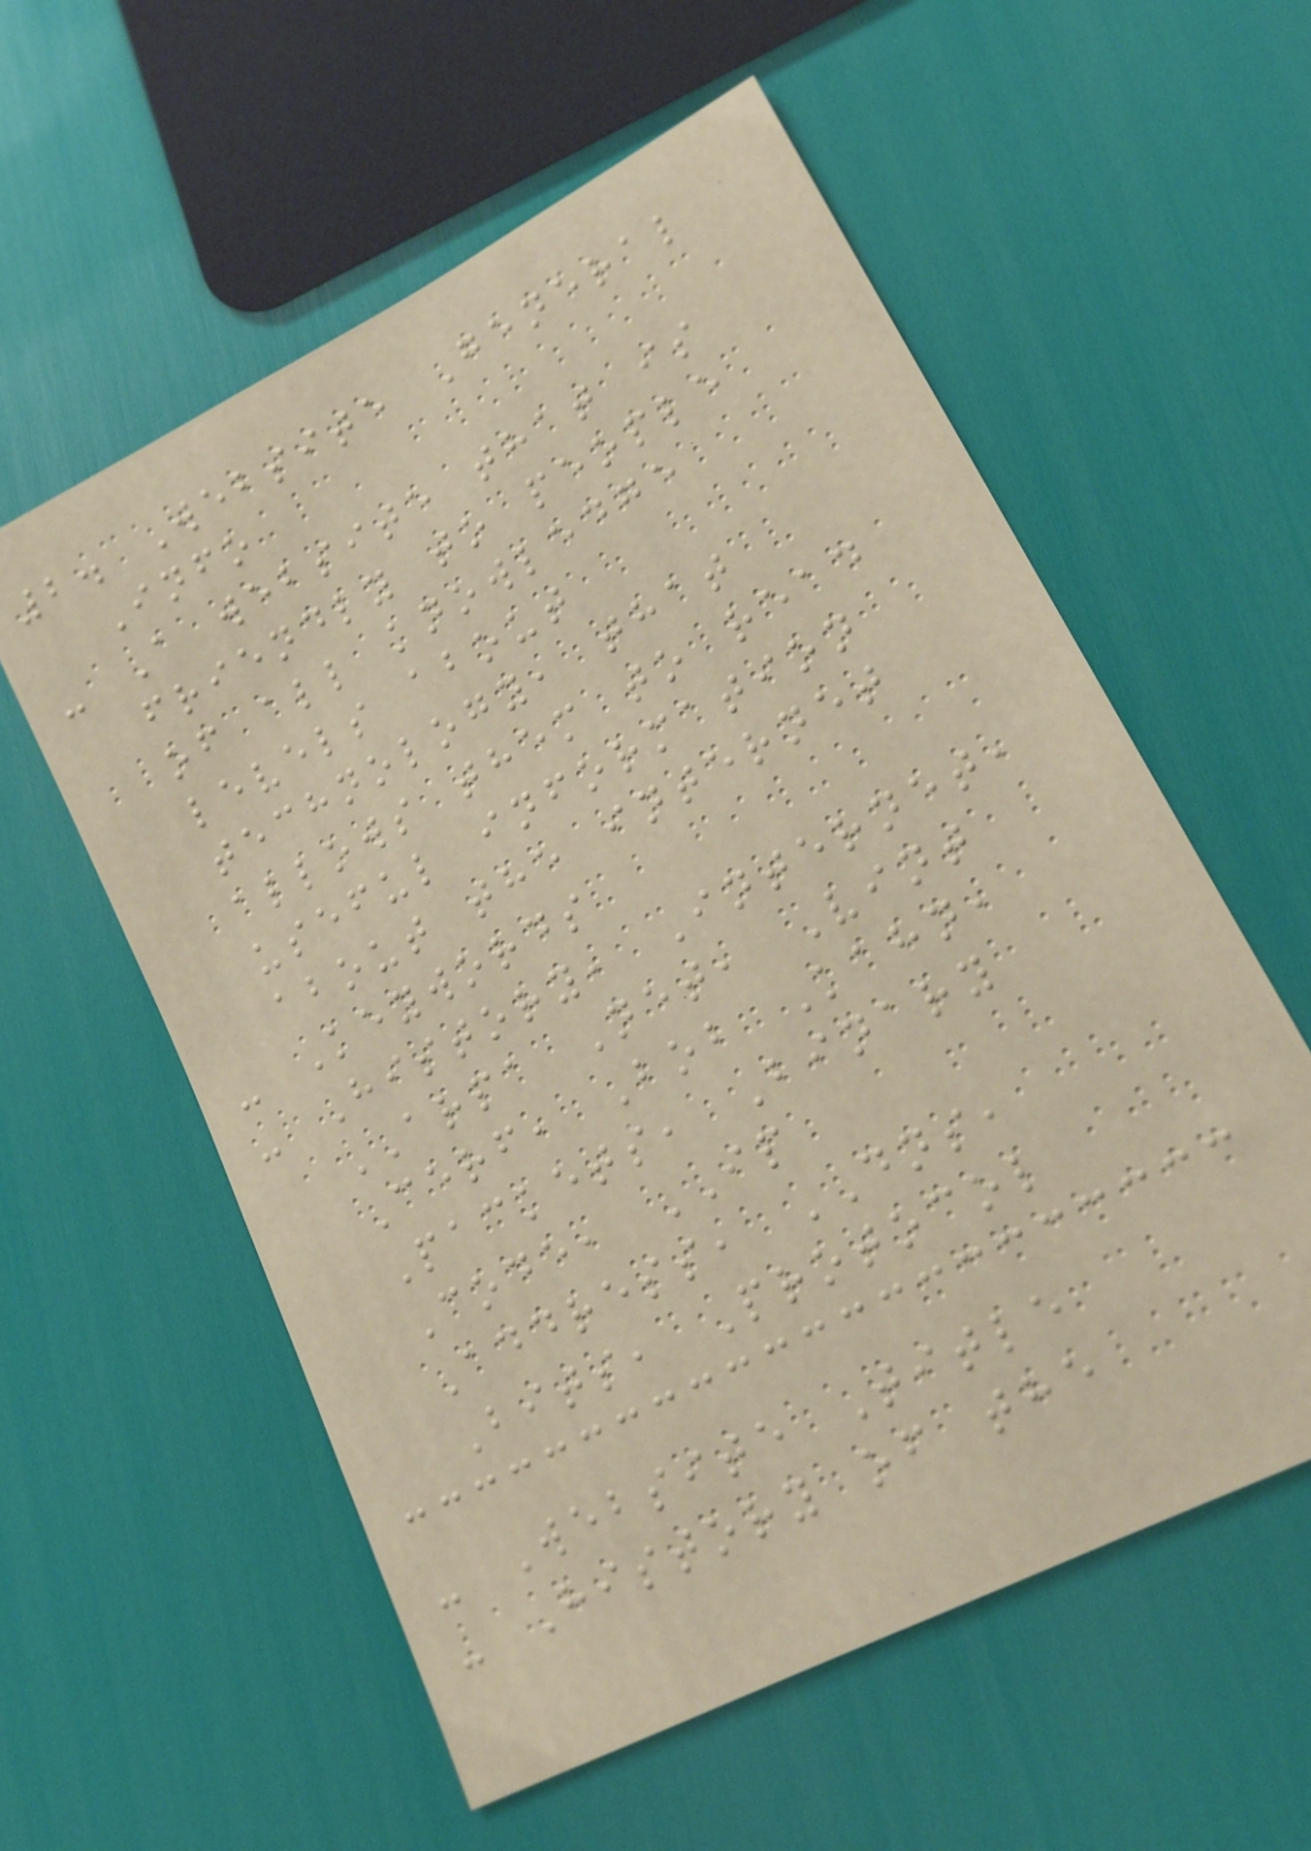2. Website General
Info
- A website that is
friendly to people
of all knowledge
levels about
technology, that
allows them to read
useful information
about the internet
- Keywords
- History, Internet,
ARPA Net, Vint
Cerf, Bob Kahn,
Packets, Binary
Code, IP
Address, DNS,
Bits, Protocol
- Website Title
- History of the
